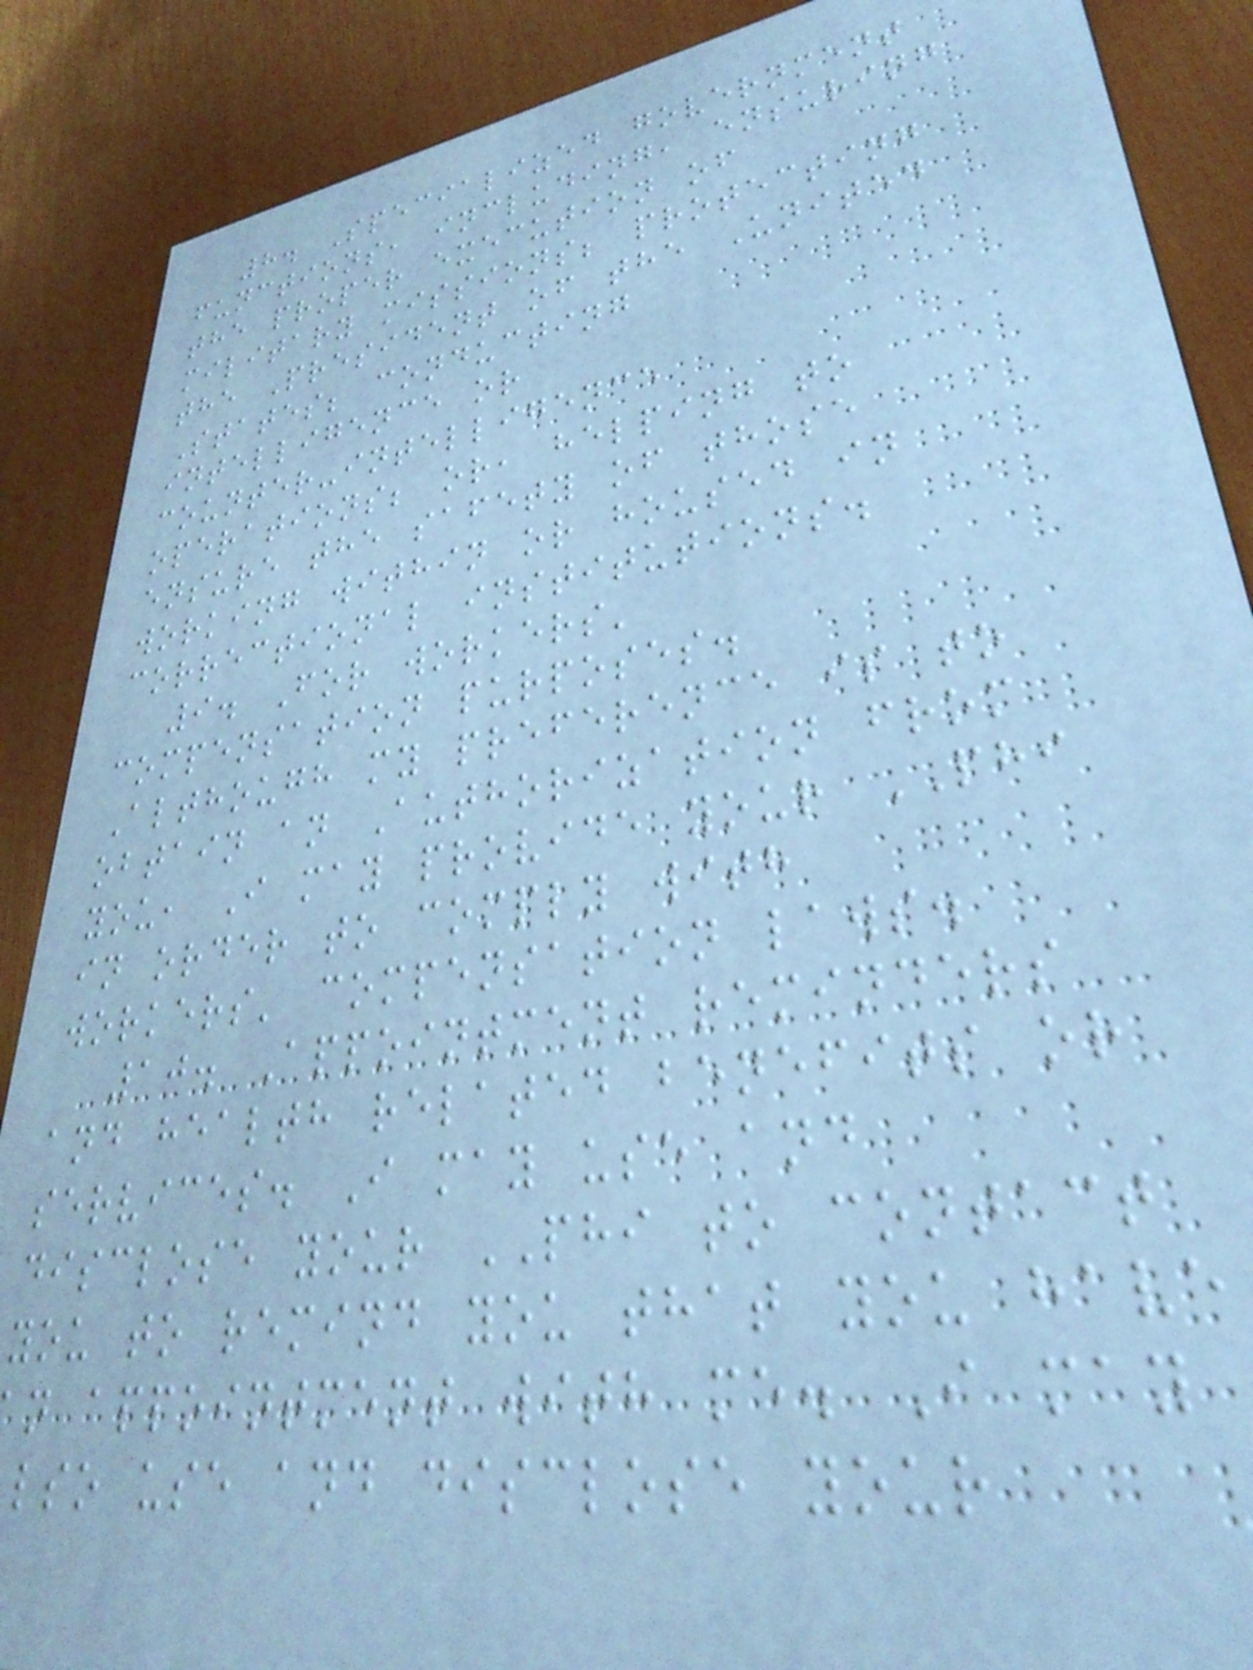8. Specialized government
functions, including, ensuring
the proper execution of
military missions; protecting
the President of the United
States; conducting
intelligence or
counter-intelligence
operations; or, helping to
ensure the safety of those
working within or housed in
correctional institutions.
9. For workers'
compensation purposes.
Although my preference is to
obtain an Authorization from
you, I may provide your PHI
in order to comply with
workers' compensation laws.
10. Appointment reminders
and health related benefits or
services. I may use and
disclose your PHI to contact
you to remind you that you have
n appointment with me. I may
lso use and disclose your
